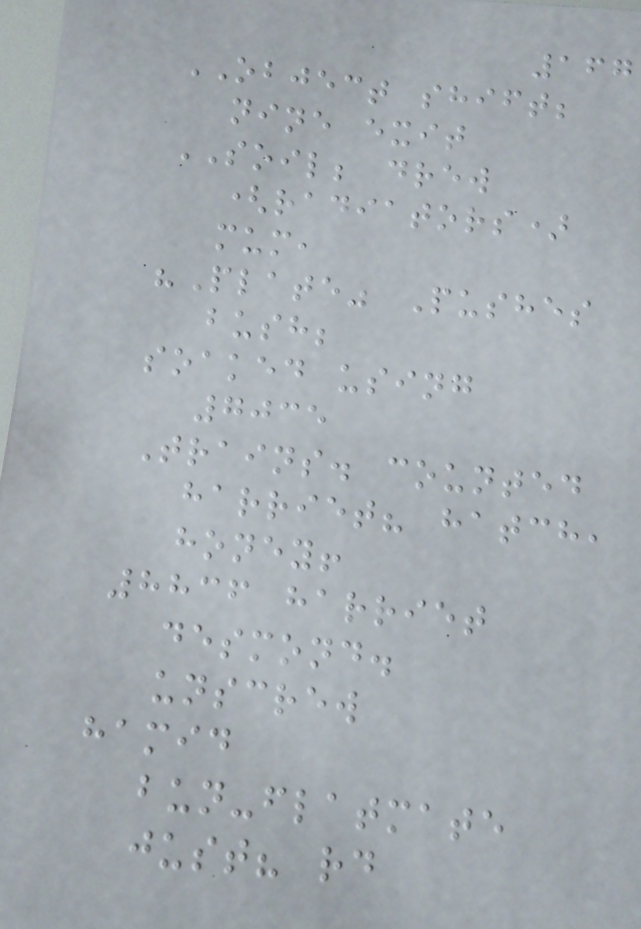167
OBJECT shift;
nine exit
SOIL; drew
(radiators)
mum,
"Plate" Pushes
bush;
soaked using
7035
Trains. counted
harriet? hatch,
honey!
8836 harriet
desmond.
unscrew
hamid
bun-flatmate
just? rd
